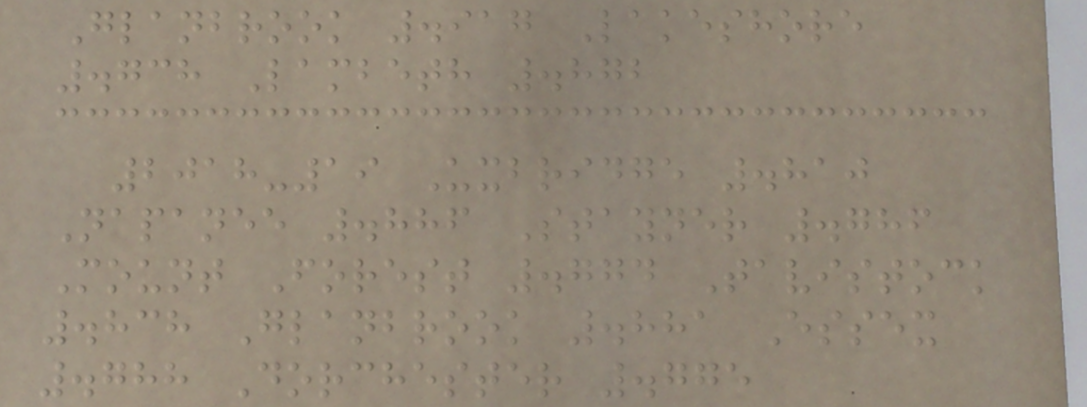Glanbrook .917 Lakeshore
.738 Lambeth .872
2018-19 Uxbridge .810
Napanee .886 Stayner .786
Mount Forest .774 Tavistock
.838 Glanbrook .881 Essex
.788 Dorchester .775
